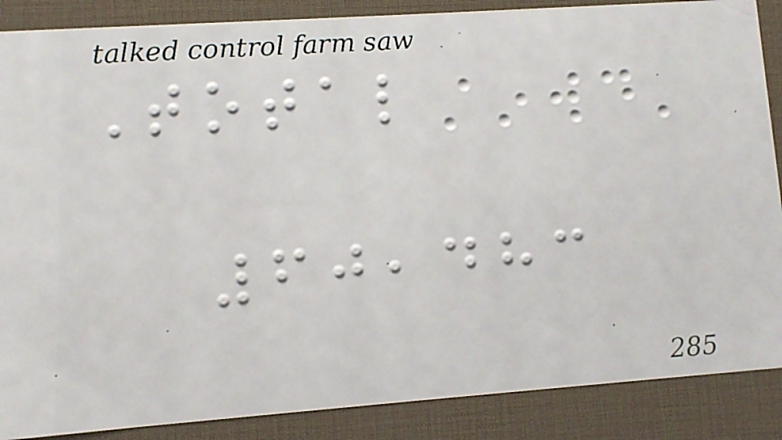Total
60,483
